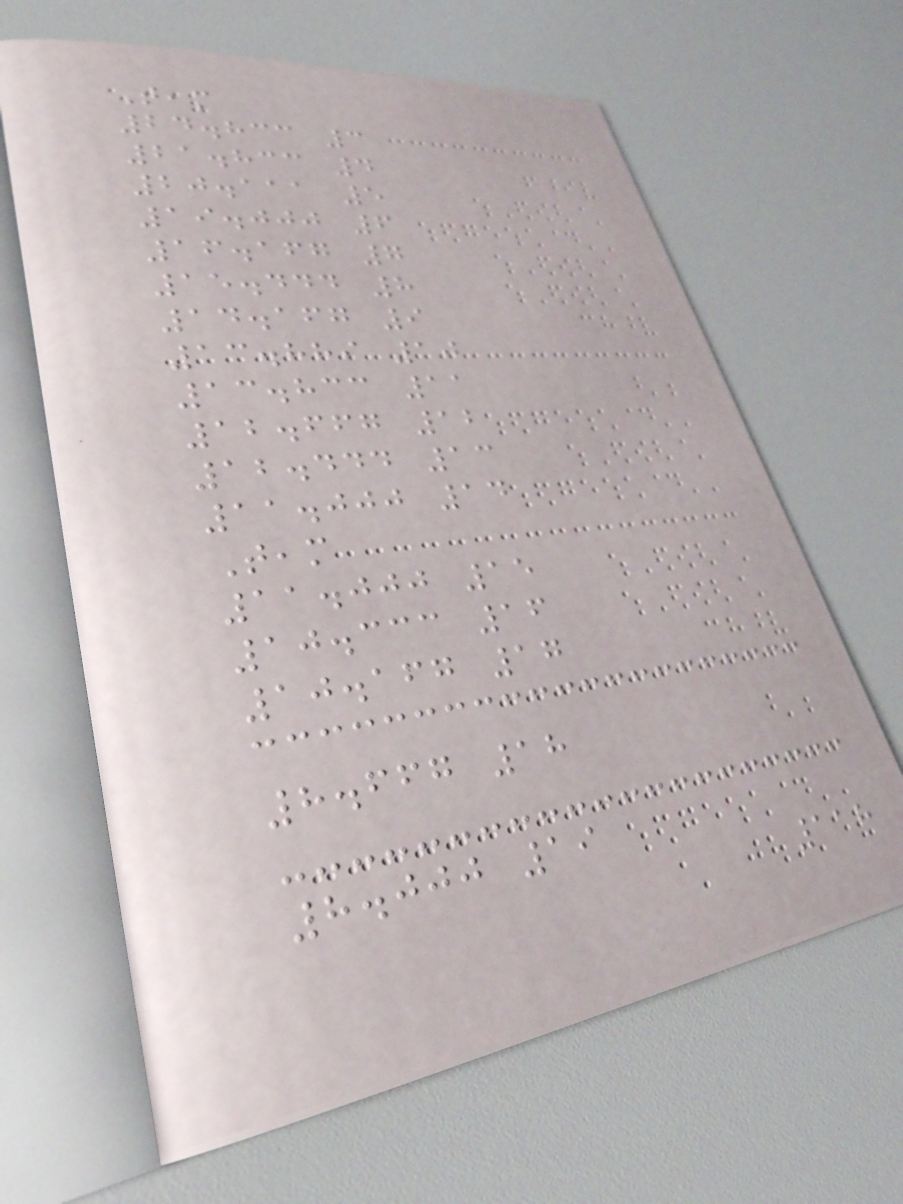Team
24.833 3
21.833 4
20.111 5
19.000 6
16.167 7
15.444 8
14.167 9
13.889 10
13.833 11
12.667 12
12.444 13
11.000 14
Team
11.000 15
10.333 16
10.167 17
8.667 18
8.000 19
118
